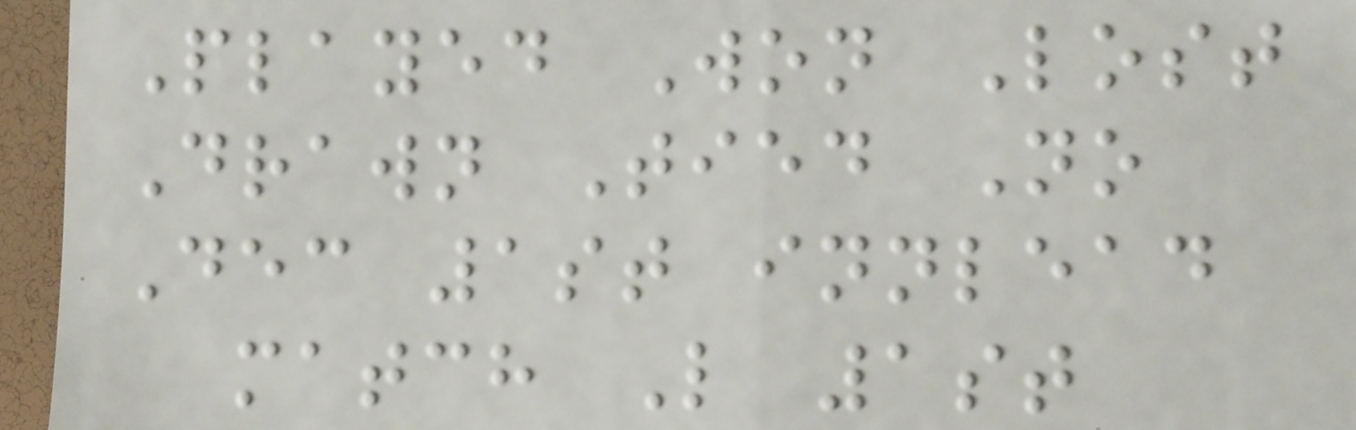Played Won Lost
Drawn Tied No
Dec 1st innlead
match L 1st
